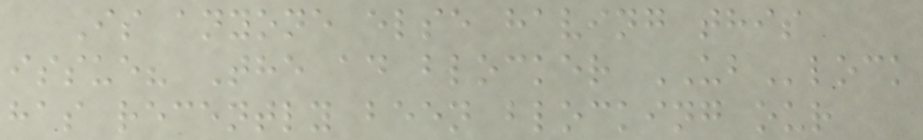Is anyone else having this
issue? The ad blocker UBlock
has recently been blocking our
